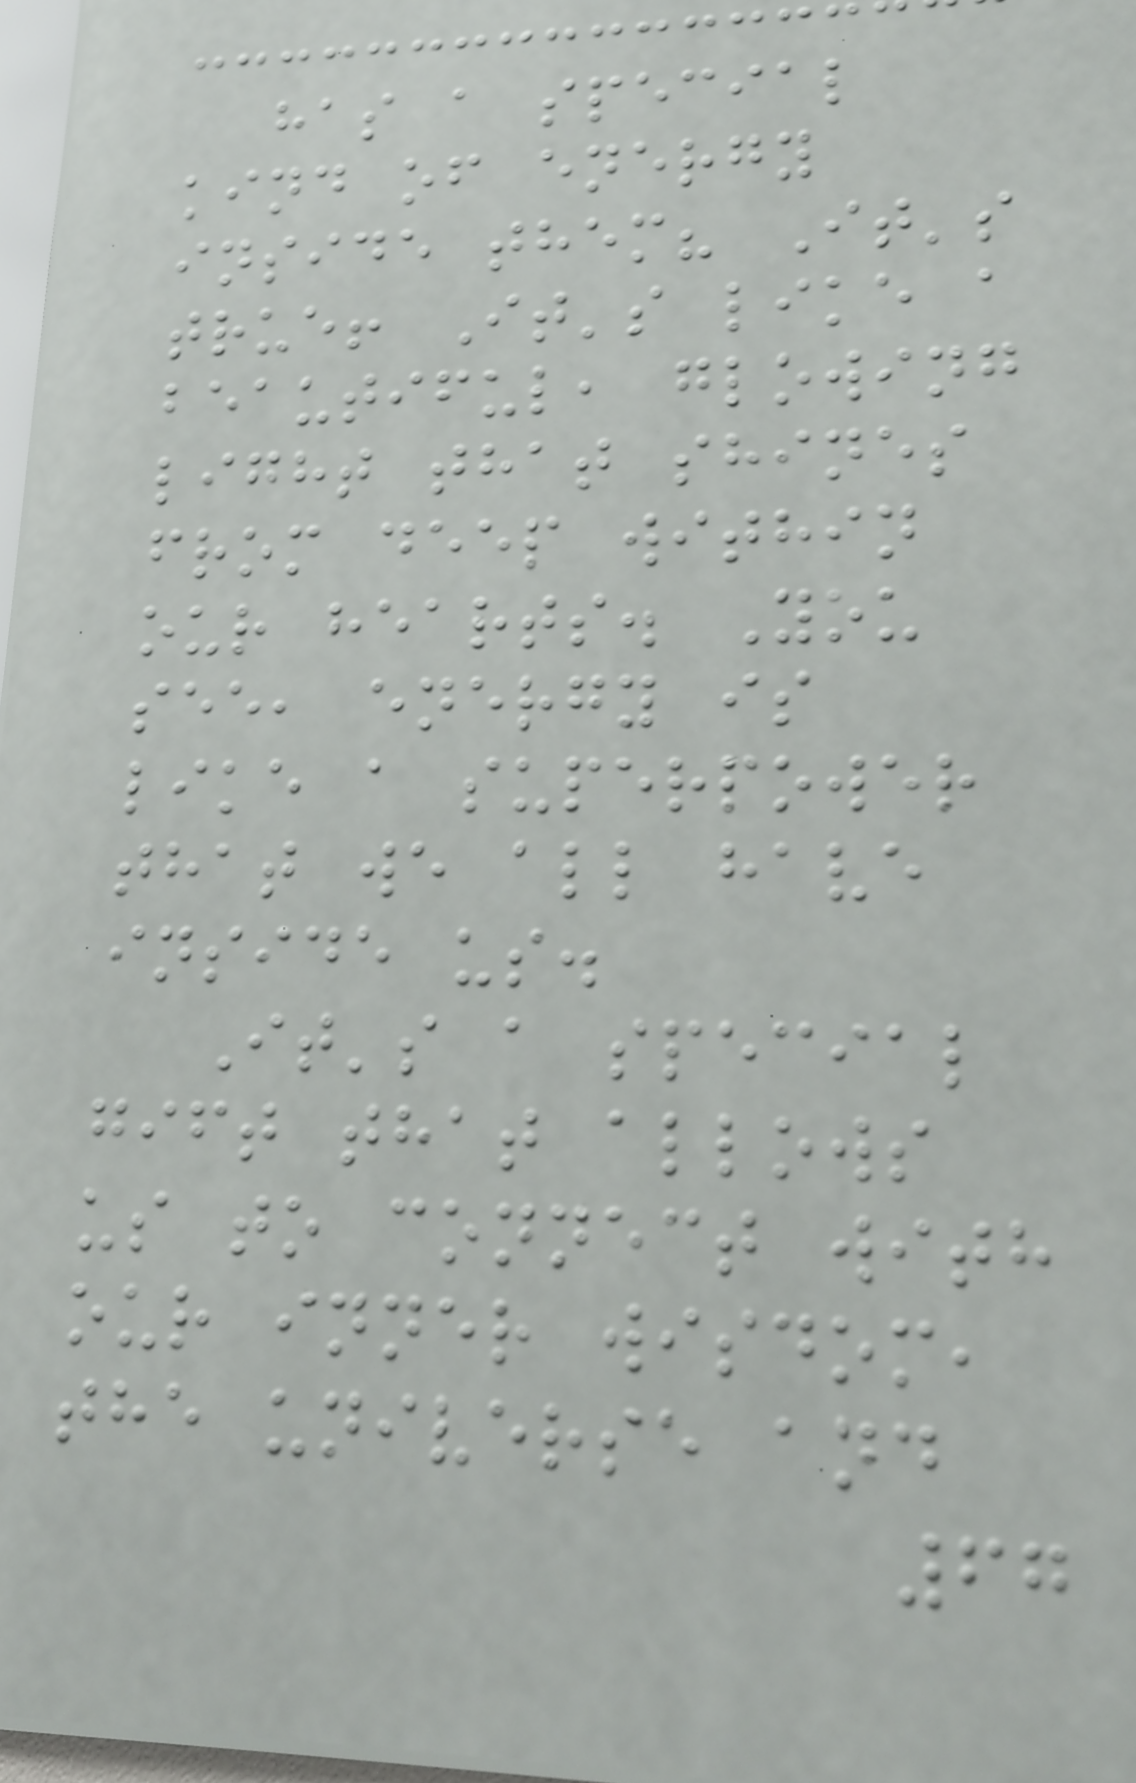has a special
kind of energy
inside them? It's
true! It's like a
beautiful, glowing
light that shines
from deep within
our hearts. You
see, energy is
like a superpower
that we all have
inside us.
It's a special
gift that allows
us to connect with
our inner wisdom,
the universe and
67
